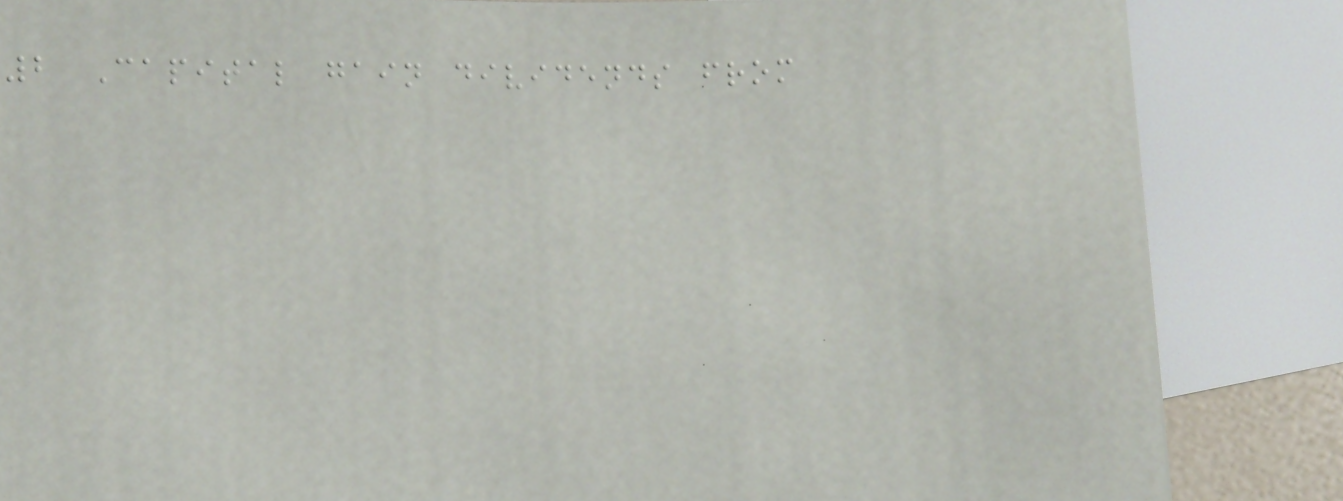2 Capital gain dividends from
